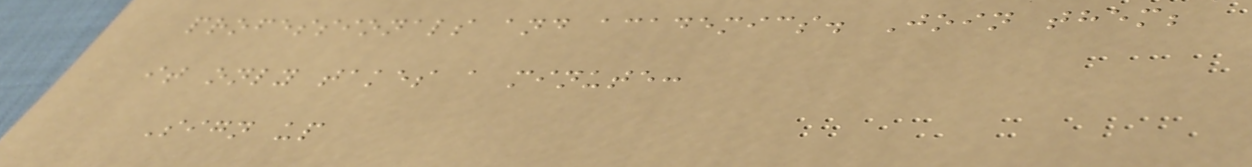professionals and academics. Join them;
it only takes a minute:
Sign up
